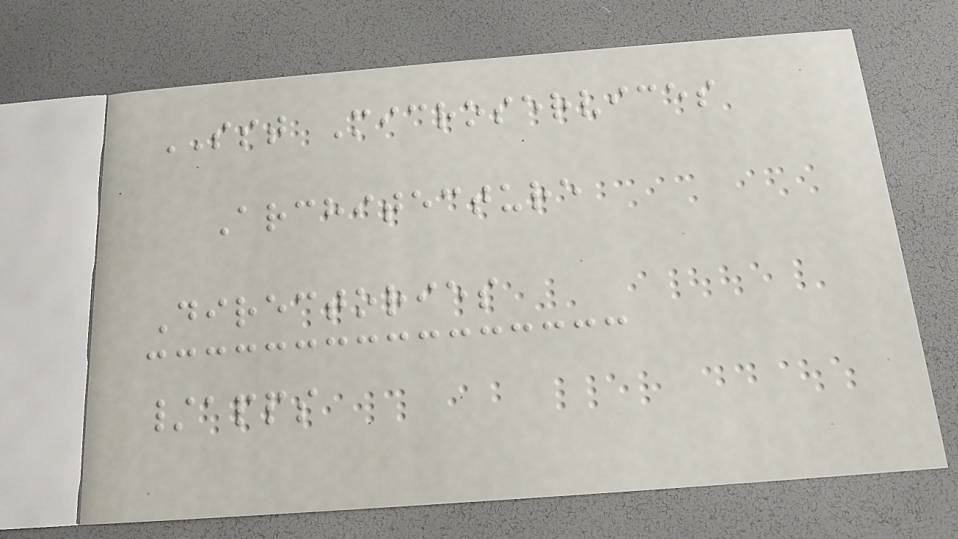SST Microservices
Architecture
Directories
/apps
